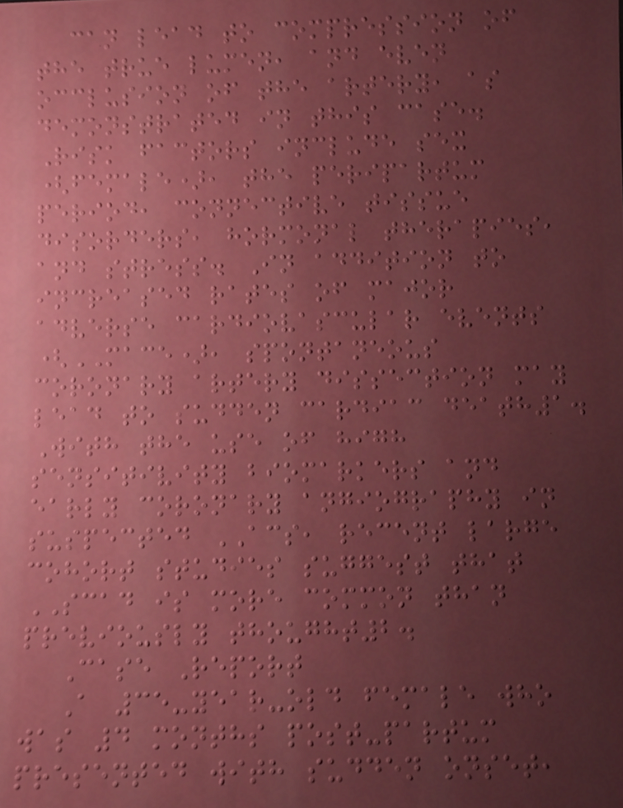can lead to compression of
the true lumen, and even
occlusion of the artery, as
demonstrated in this case.
Risk factors include sex
(female), the peripartum
period, connective tissue
disorders, hormonal therapies,
and stress. In addition to
increased rates of major
adverse cardiovascular events
(MACE), spontaneous
coronary artery dissection may
lead to sudden cardiac death1.
With the use of high
sensitivity biomarkers and
early coronary angiography in
suspected ACS, recent large
cohort studies suggest that
SCAD is more common than
previously thought2.
Case Report
A 35-year-old female who
was 4 months post-partum
presented with sudden onset,
